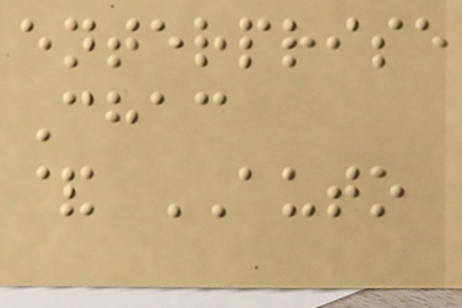enterprise
Chac
& AUTO
